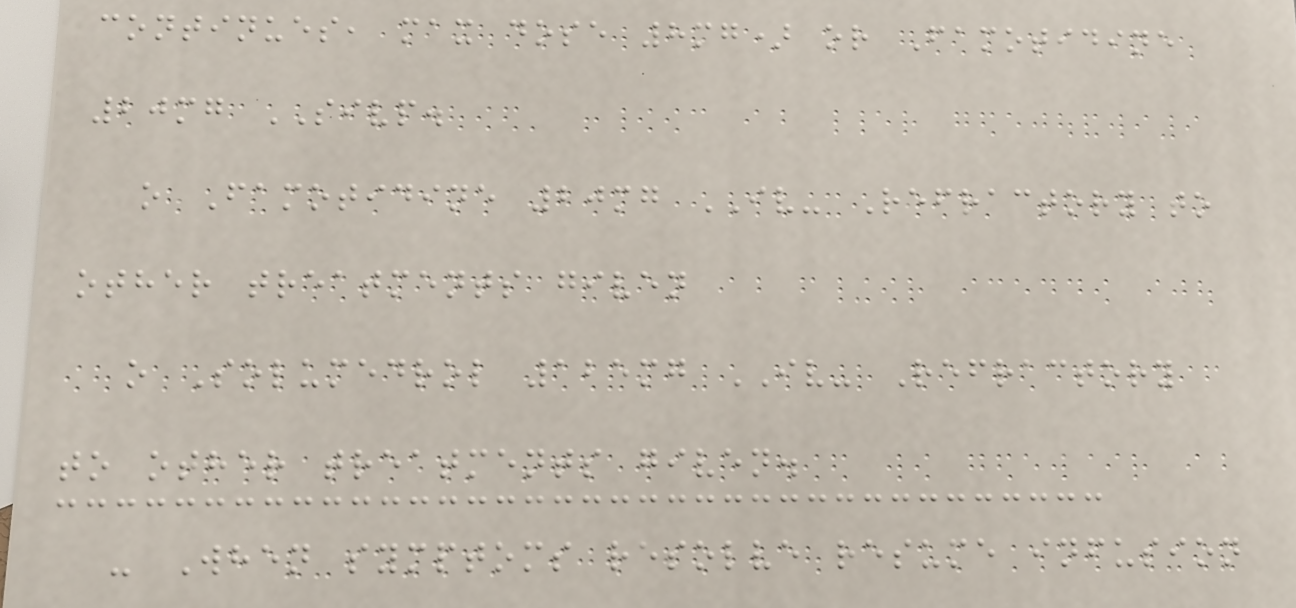continues, max dose 8mg) or Famotidine
20mg SIVP.
o Famotidine 20mg IV- Refractory to
other treatments given
o Solumedrol 125mg IV- Refractory
to other treatments given.
- When symptoms resolve resume infusion
